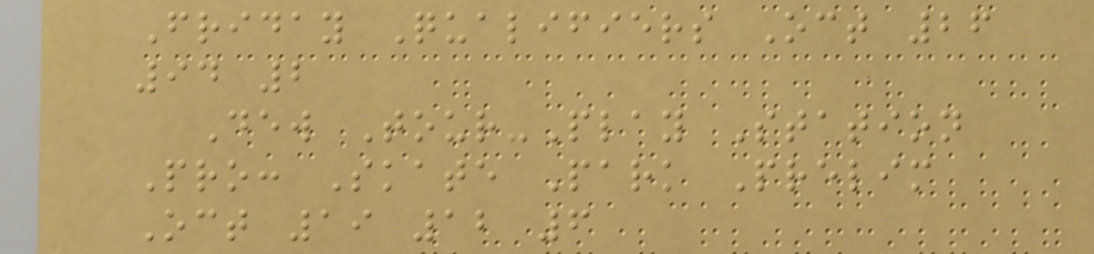Friday Qualifiers Oct 26
94 2
Dew Tour-Play Station
Pro: Skate Park Prelim
Oct 19 12 6
